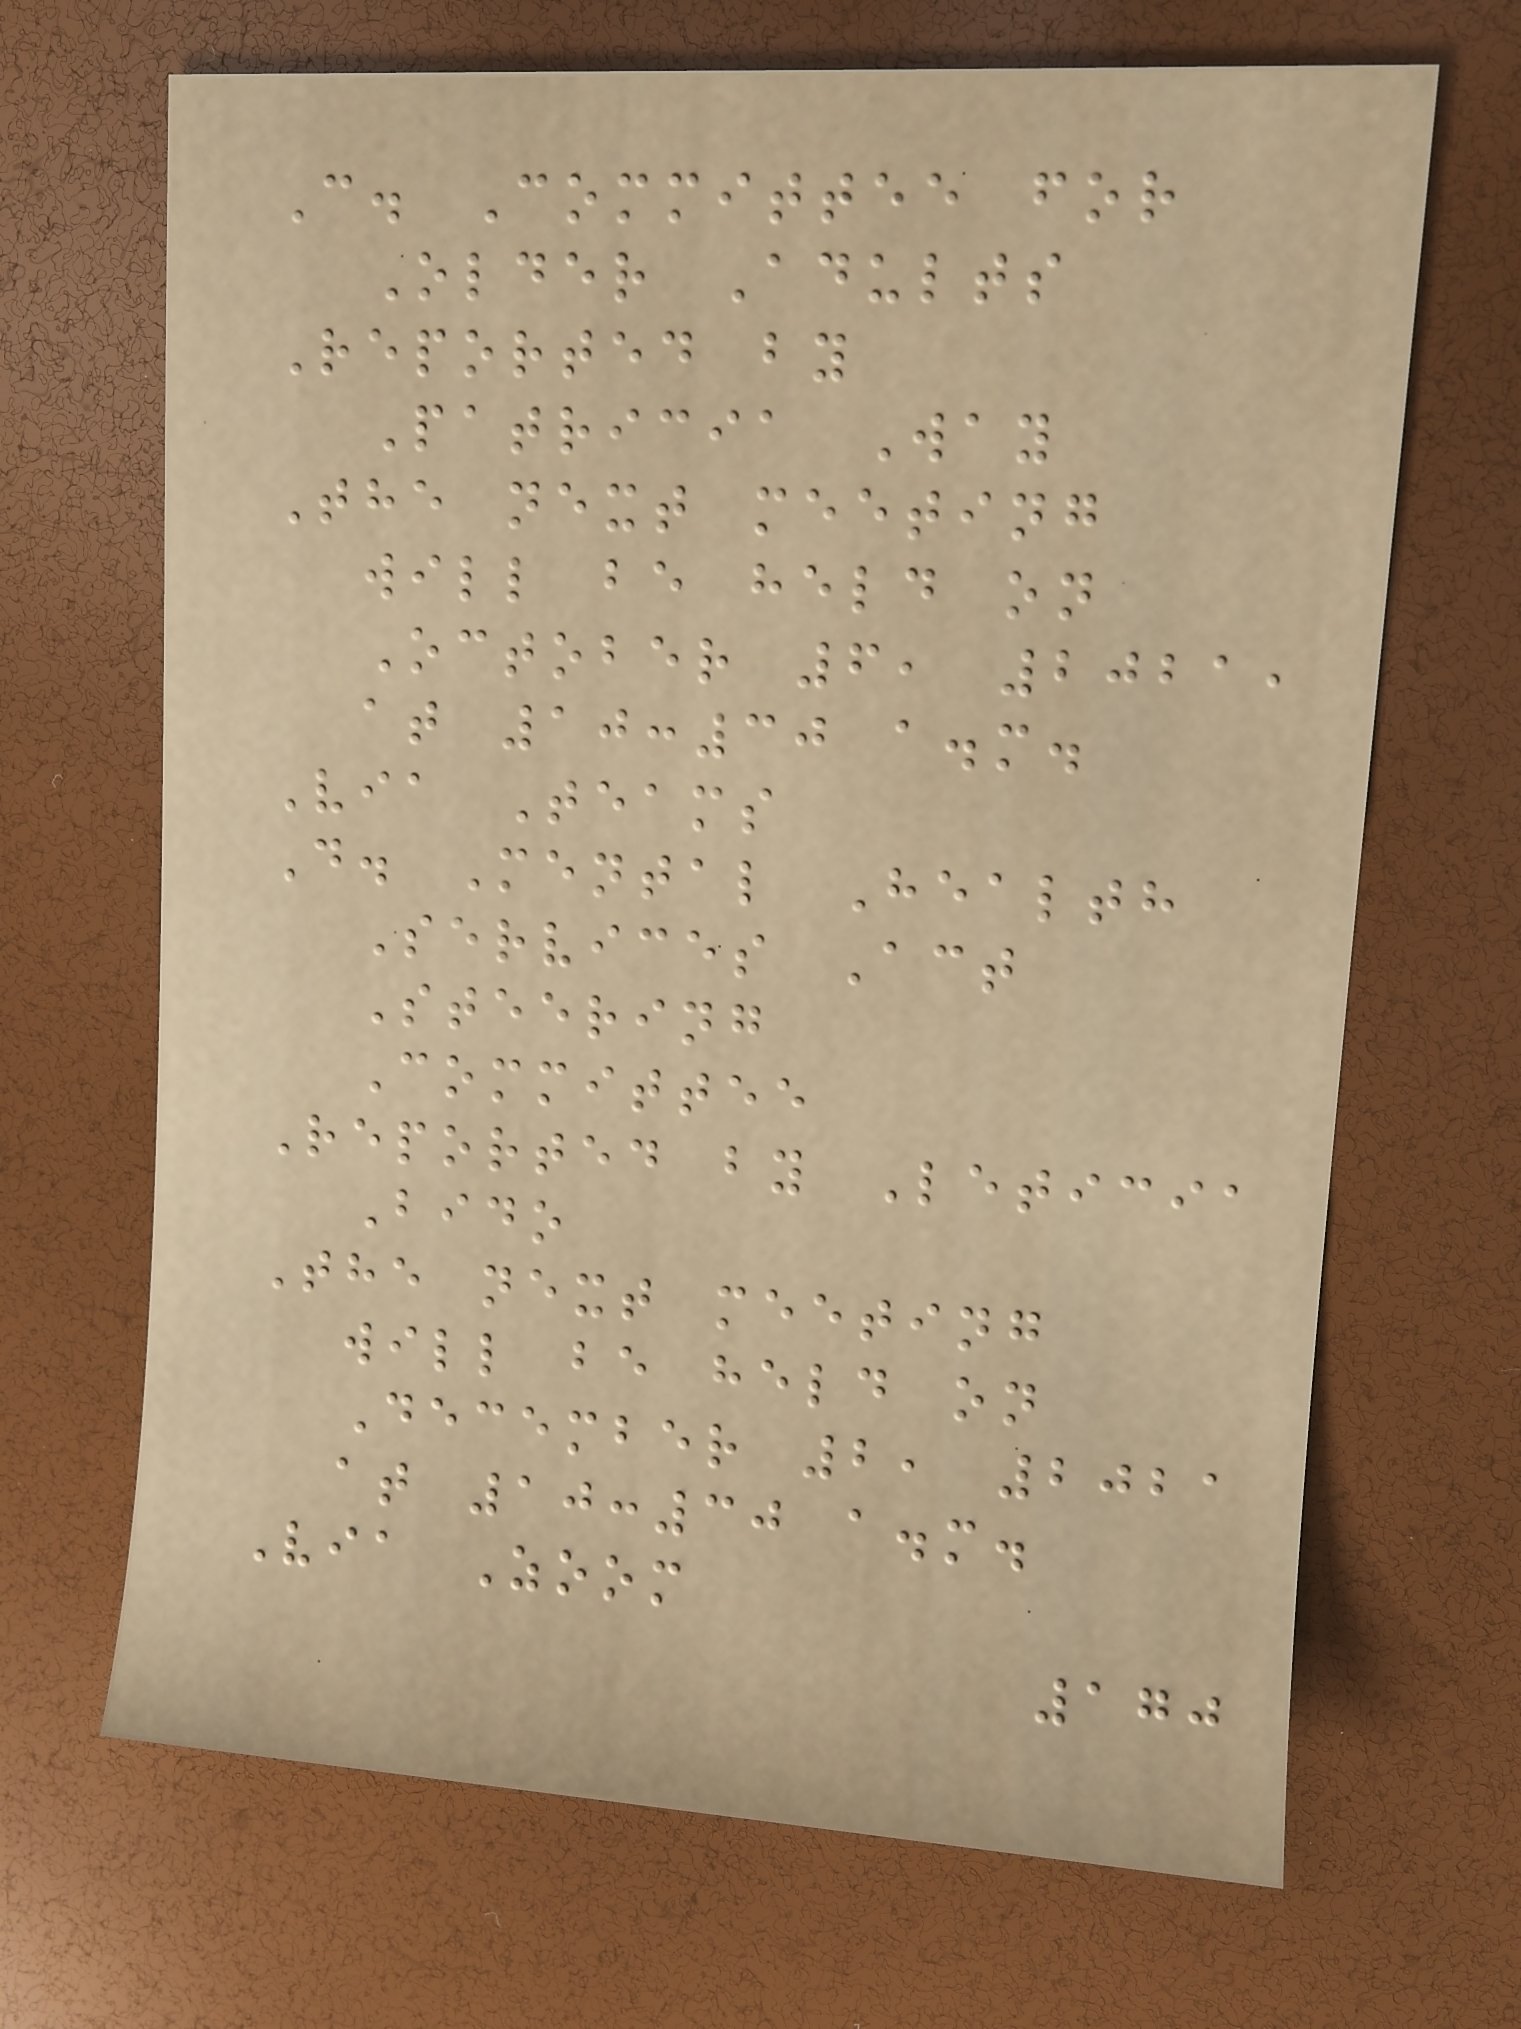C. Committee for
Older Adults
Reported by
Patricia Way
The next meeting
will be held on
October 6, 2021,
at 10:30 a.m.
Via Teams
D. Mental Health
Services Act
Steering
Committee
Reported by Leticia
Bido
The next meeting
will be held on
December 2, 2021
at 10:30 a.m.
Via Zoom
170
